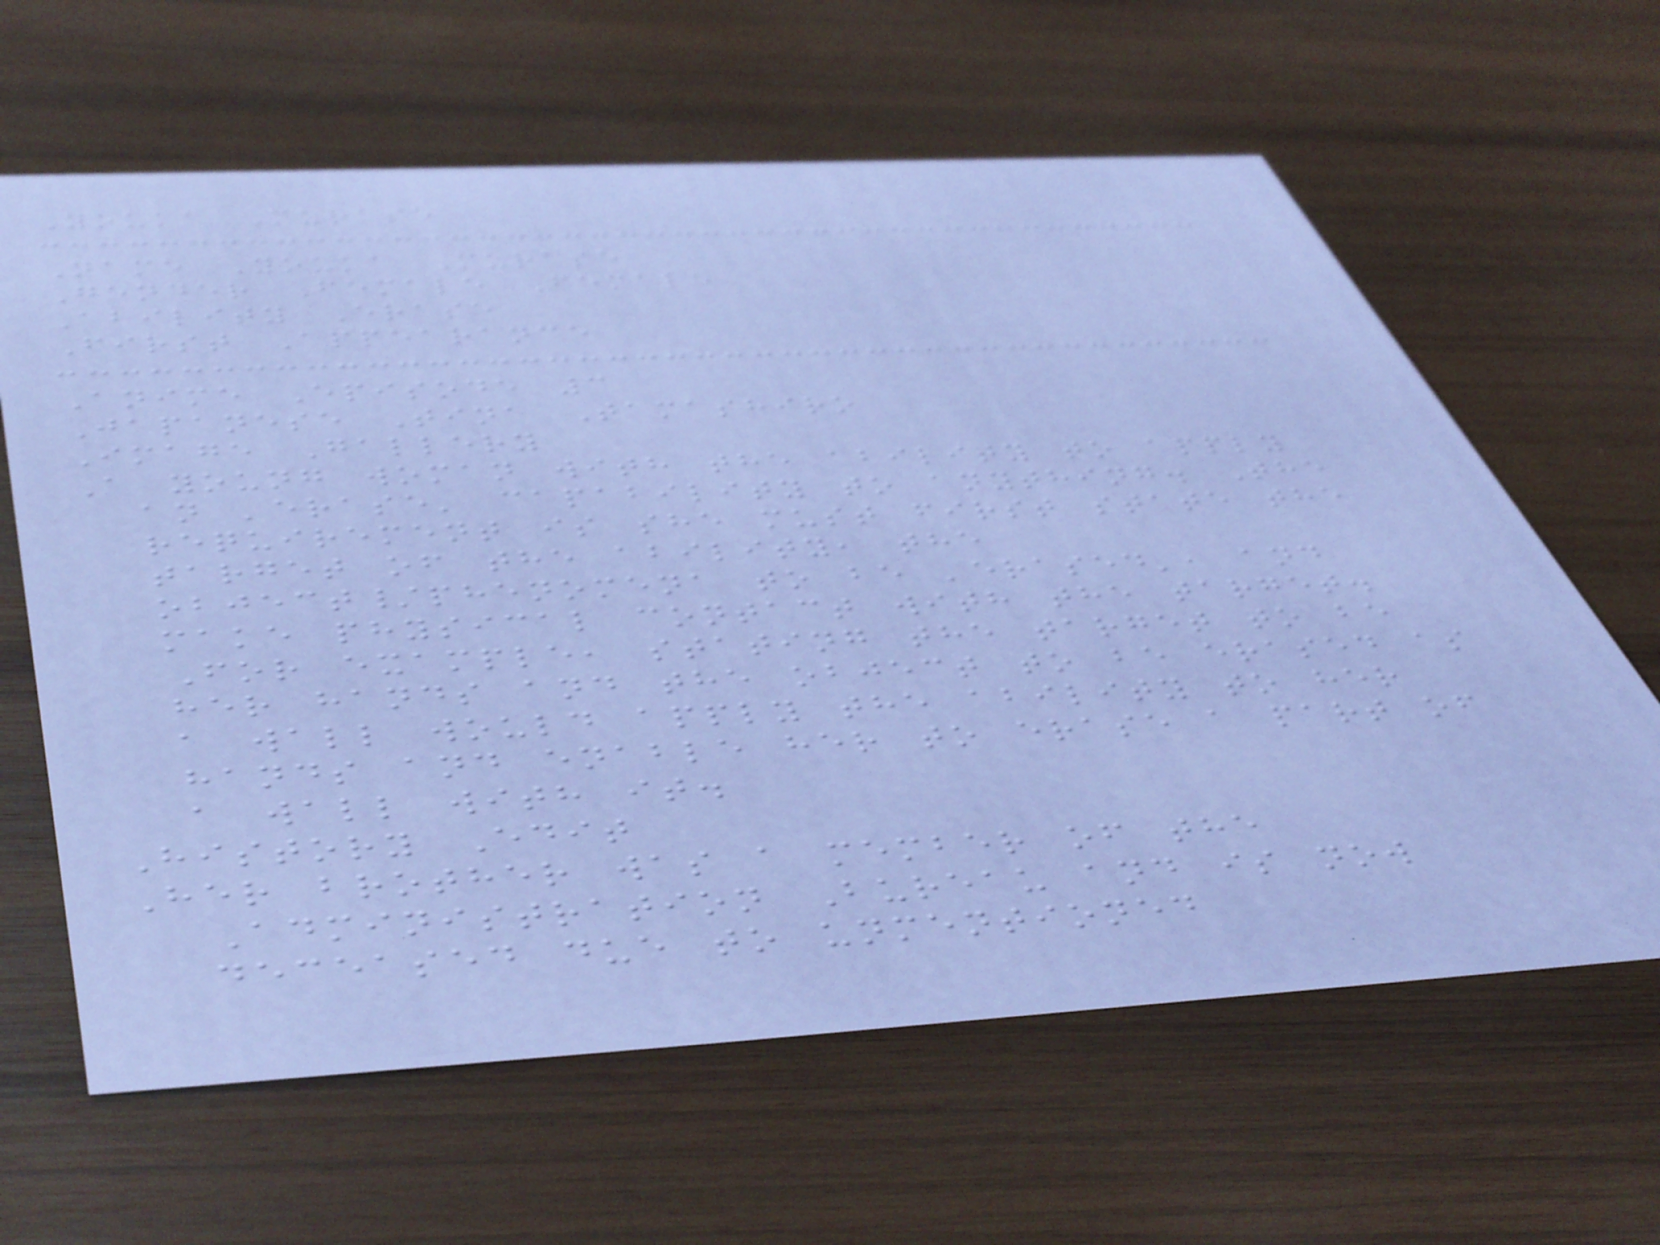Youka Murase
Name Youka Murase
Gender Female Female
Ability Erase
First Appearance
Anime Episode 3
Japanese Tina Tamashiro
Image Gallery
A young woman with the ability to apply
an 'erase' capability to anything. The
requirement is she must first state the
target of the ability, the
object/phenomena to be 'erased', and
make physical contact with the target.
For example, stating the target to be
her hands and the object to be erased as
a wall would apply the ability to her
hands and enable her to erase a part of
a wall with it.
History Edit
Her brother was a member of the
Administration Bureau and is now
deceased due to unmentioned
